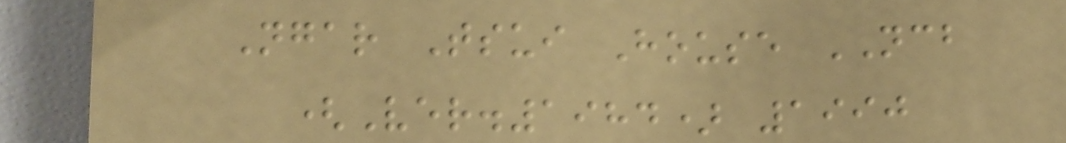Ngar Tsui House NCB
(Ver.1984) 1990
